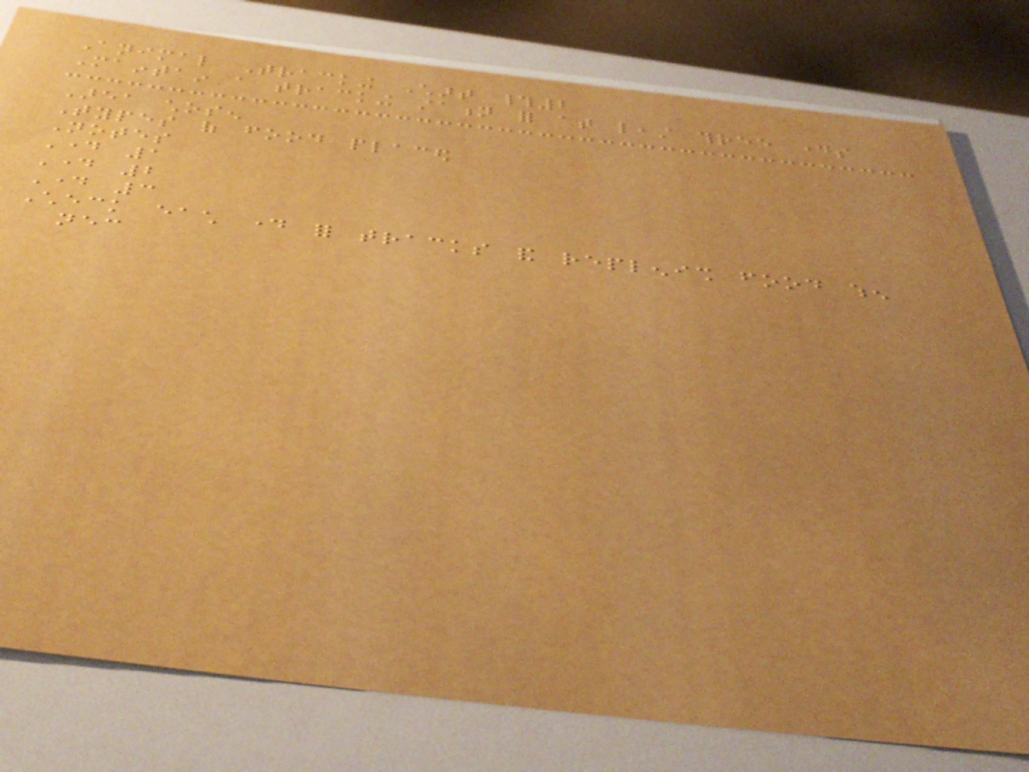Animal Tracking Chart #2
Maintain a tracking station for at least three days
Area chosen
Types of food placed
Notes
Day 1
Day 2
Day 3
Check each day for tracks and replenish food when
necessary
